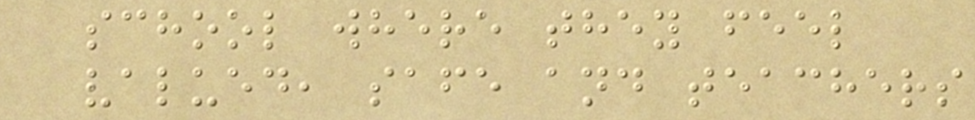school where they feel
valued, safe and teachers
